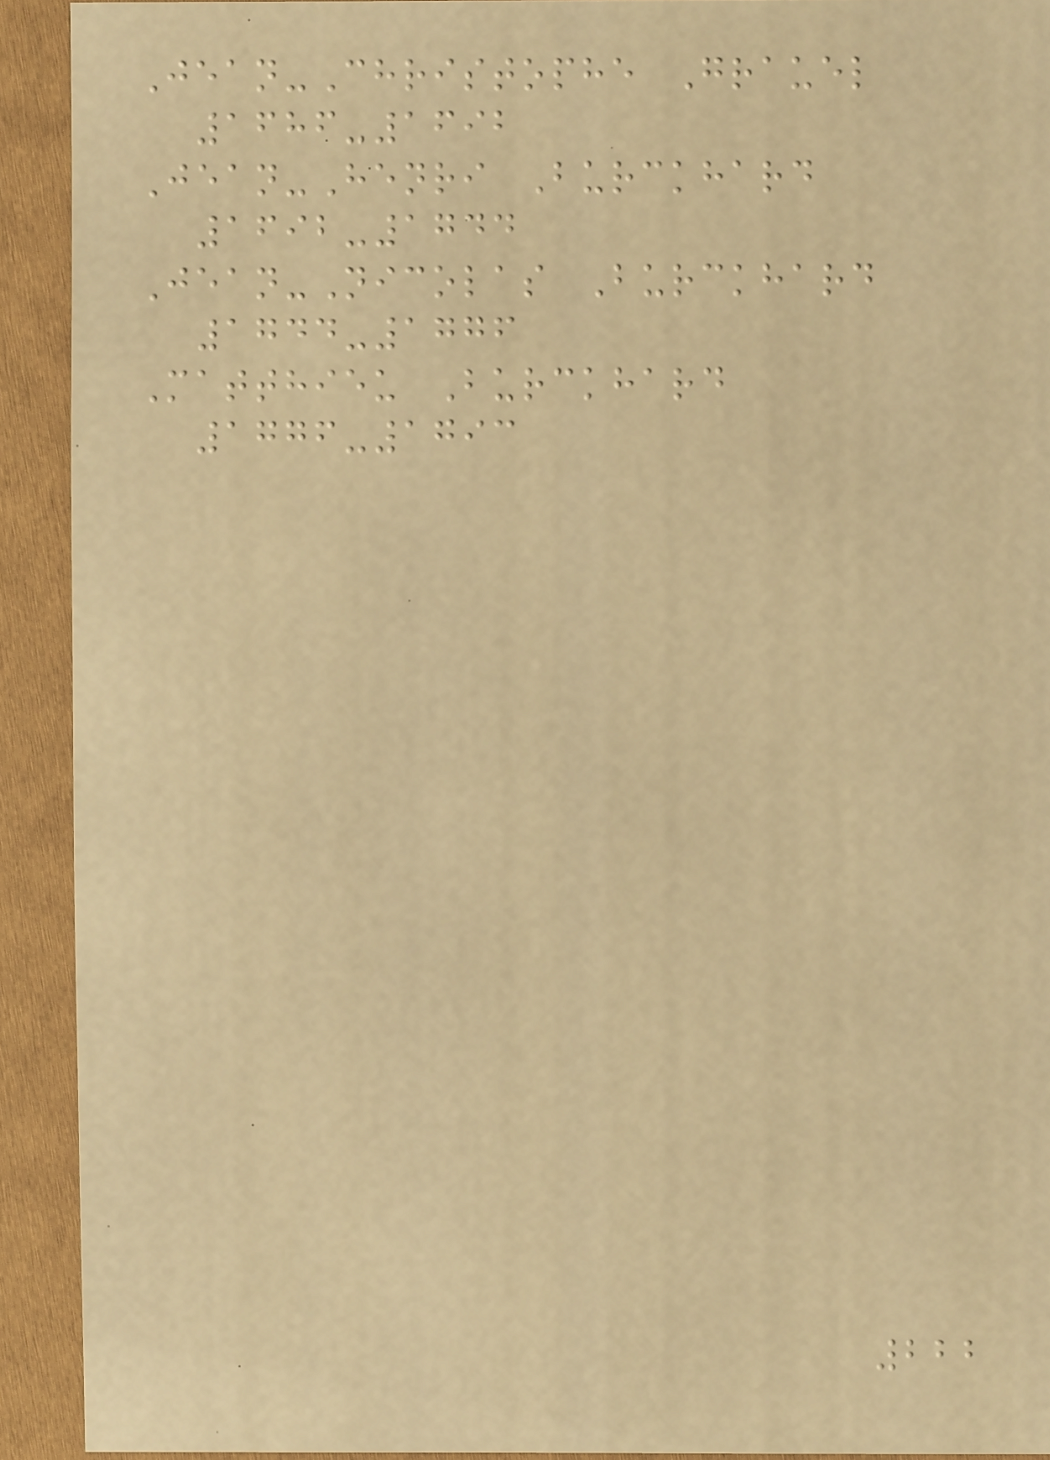Jean-Christophe Grauel
1686-1692
Jean-Henri Burckhard
1692-1744
Jean-Nicolas Burckhard
1744-1776
Matthieu Burckhard
1776-1793
222
